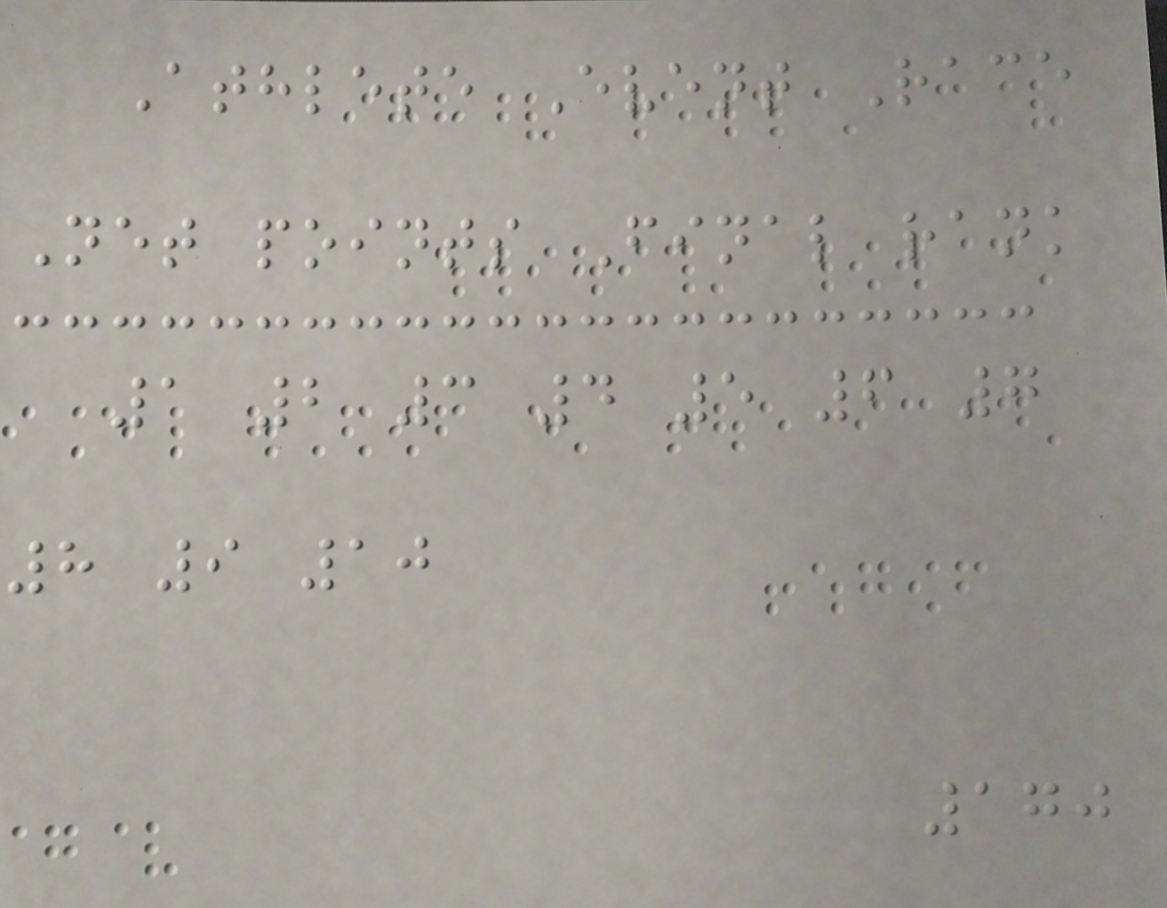Athlete Event Race
Net points Final rank
1 2 3 4 5 6 7
8 9 10
170
